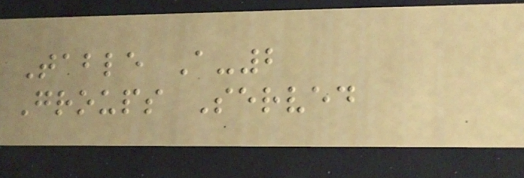Table A-2
Groups Served
